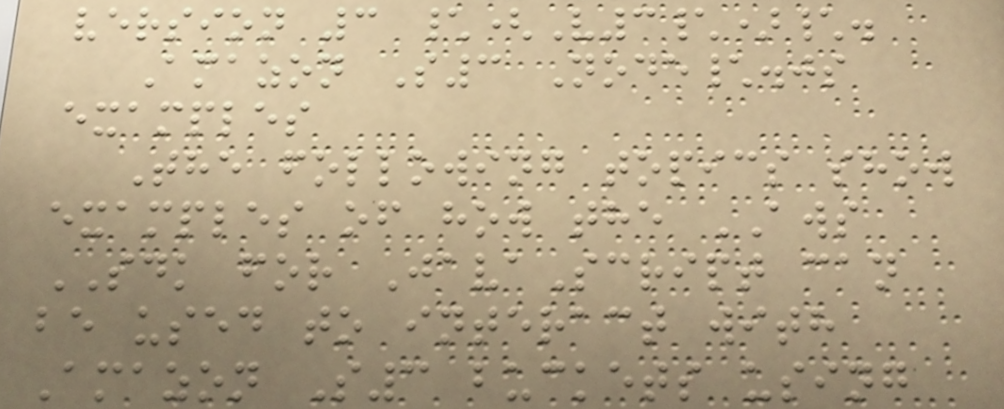version 3 \(V3\)\.
Amazon S3 Node\.js
examples
The following topics show
examples of how the AWS
SDK for JavaScript can
be used to interact with
Amazon S3 buckets using
